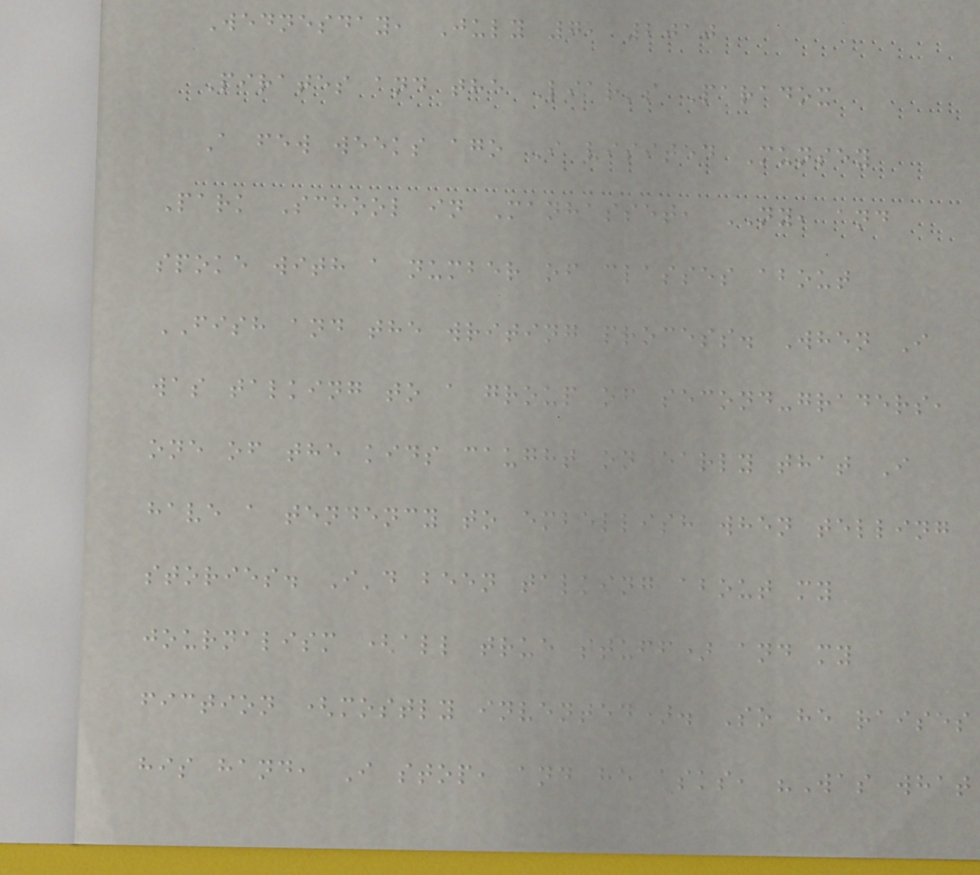Wednesday, July 7, 2010
Pirates and the Liar's Paradox
A few weeks ago I visited Munsey
Park School in Manhasset, NY, and
spoke with a number of classes about
FISH and the writing process. When I
was talking to a group of second-graders,
one of the kids caught on early that I
have a tendency to embellish when telling
stories. I'd been talking about my
journalism (all true stuff) and my
fiction (mostly invented). So he raises
his hand, I stop, and he asks, "Was what
